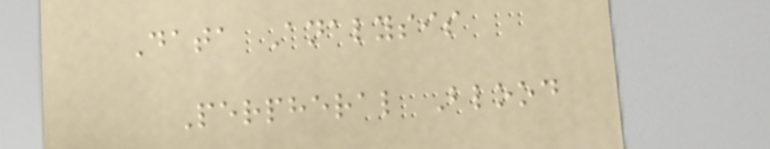Data Analysis
Perpheral Blood
